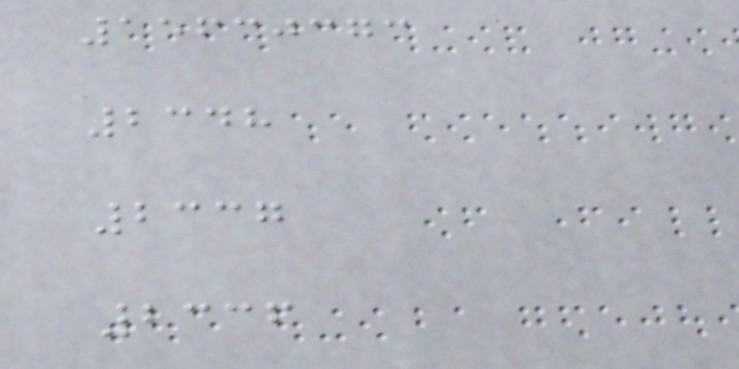15630373
2348
2337
2336
